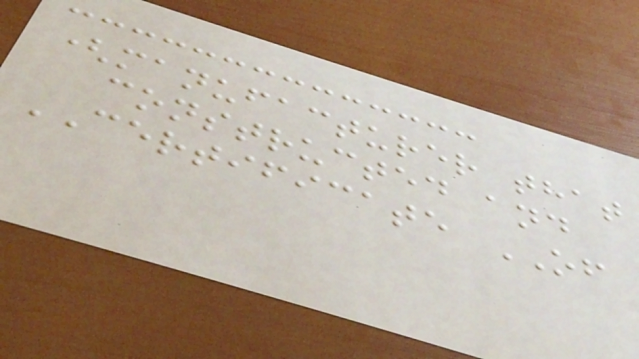(manufacturer that
constructed and
CERTIFICATE OF
